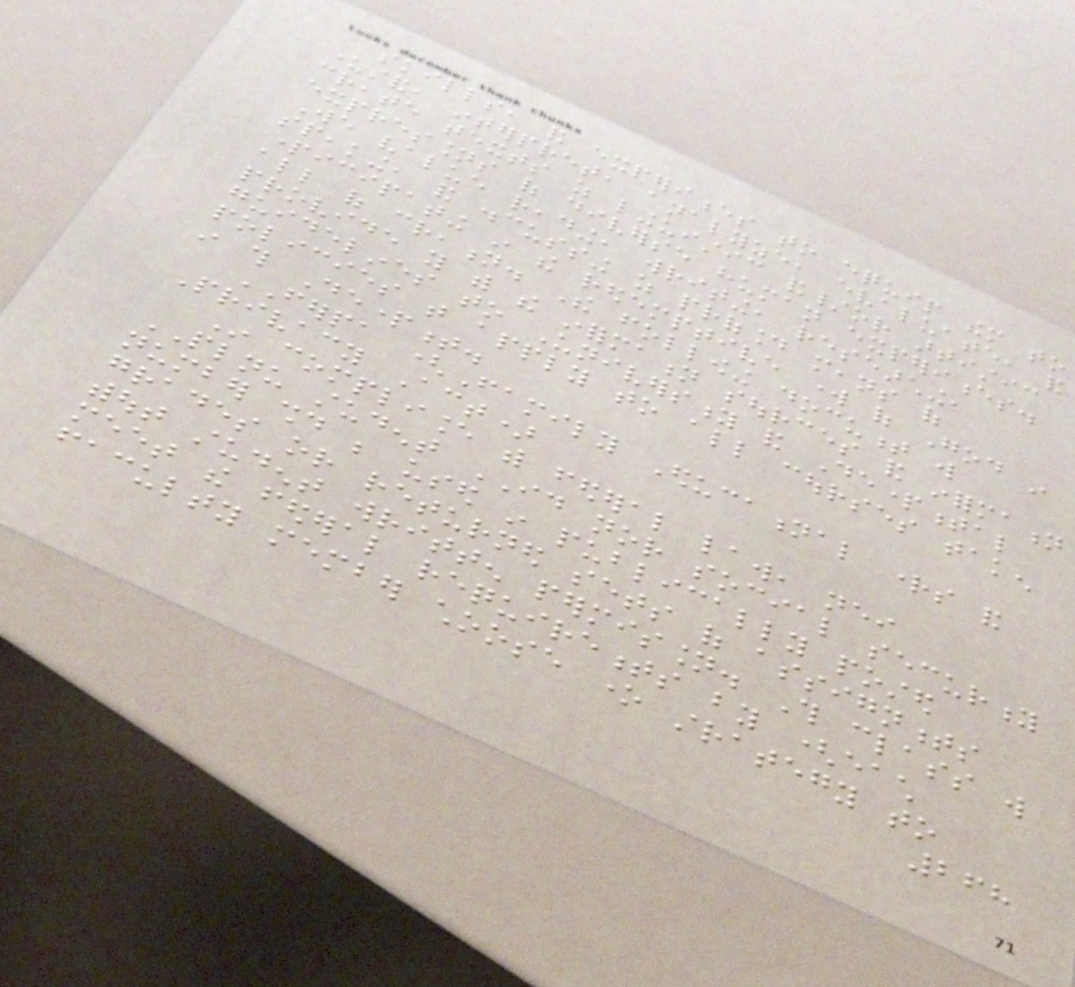skills, and experiences to equip them to
understand, interpret, analyze, evaluate, and
create texts as linguistic and/or artistic
expressions of diverse human experiences.
We value reading, writing, researching,
speaking, and discussing as profound means of
participating in the redemptive work of God in
all of creation. The following document will
provide you with the information sources and information
guidelines to University and Departmental
policies that apply to all courses taken
in this Department.
FERPA (Family Educational rights and
Privacy Act)
In compliance with federal law, neither
PLNU student ID nor social security
number should be used in publically posted
grades or returned sets of assignments
without student written permission. This class will
meet the federal requirements by (each
faculty member choose one strategy to
268
